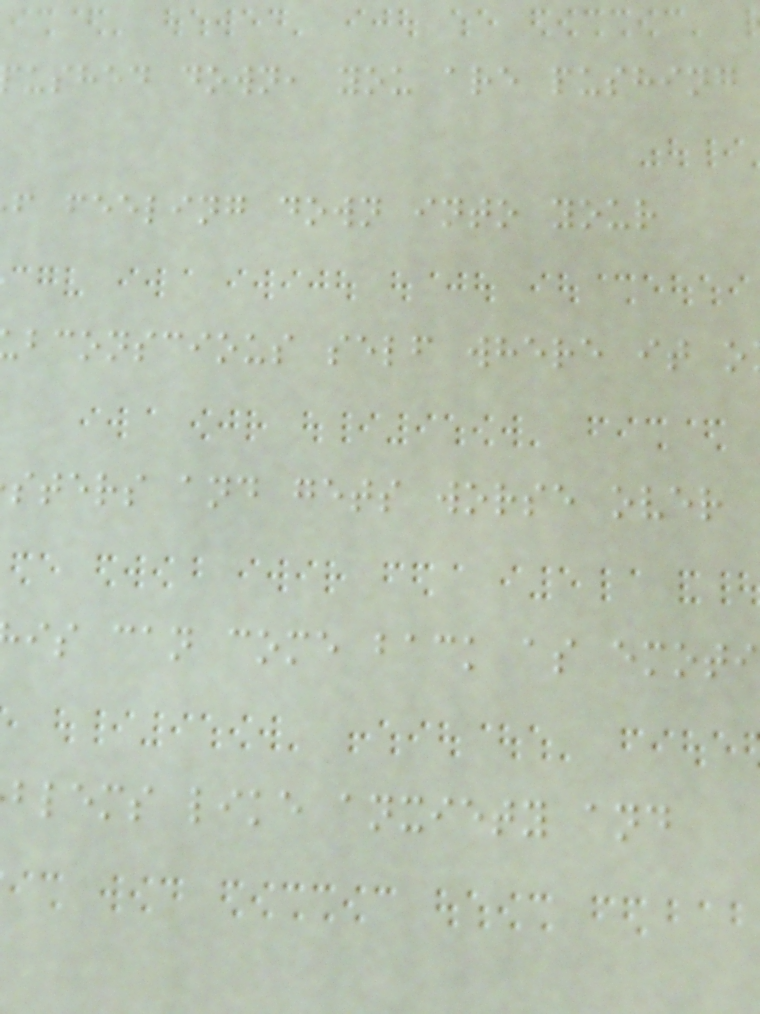ushed down, you are pushing
f feeling down into your
bconscious self where it o
sters and gets worse over
is can come back as emoti
blems like anxiety and
